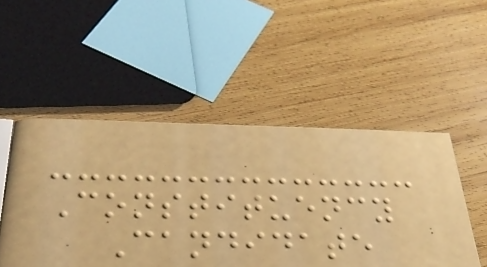Constituency
Candidate
